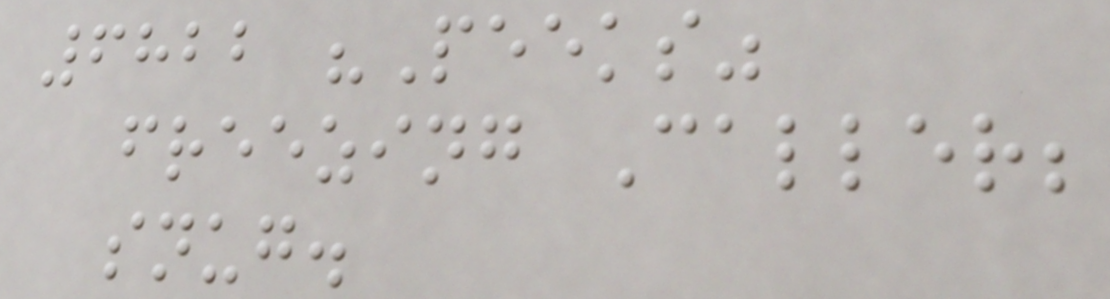6822 "Peeks"
freezing Caller;
snug.
